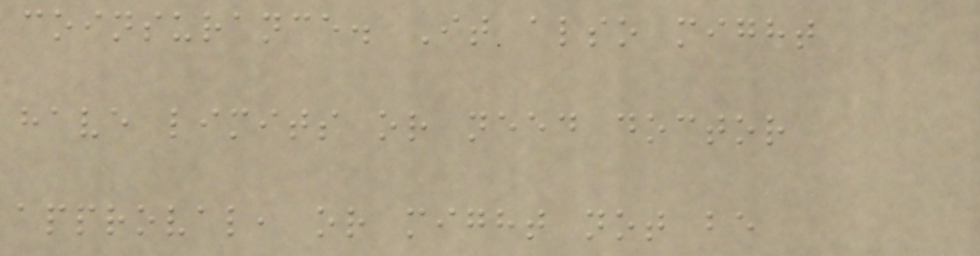coinsurance. It also might
have limits or need doctor
approval, or might not be
